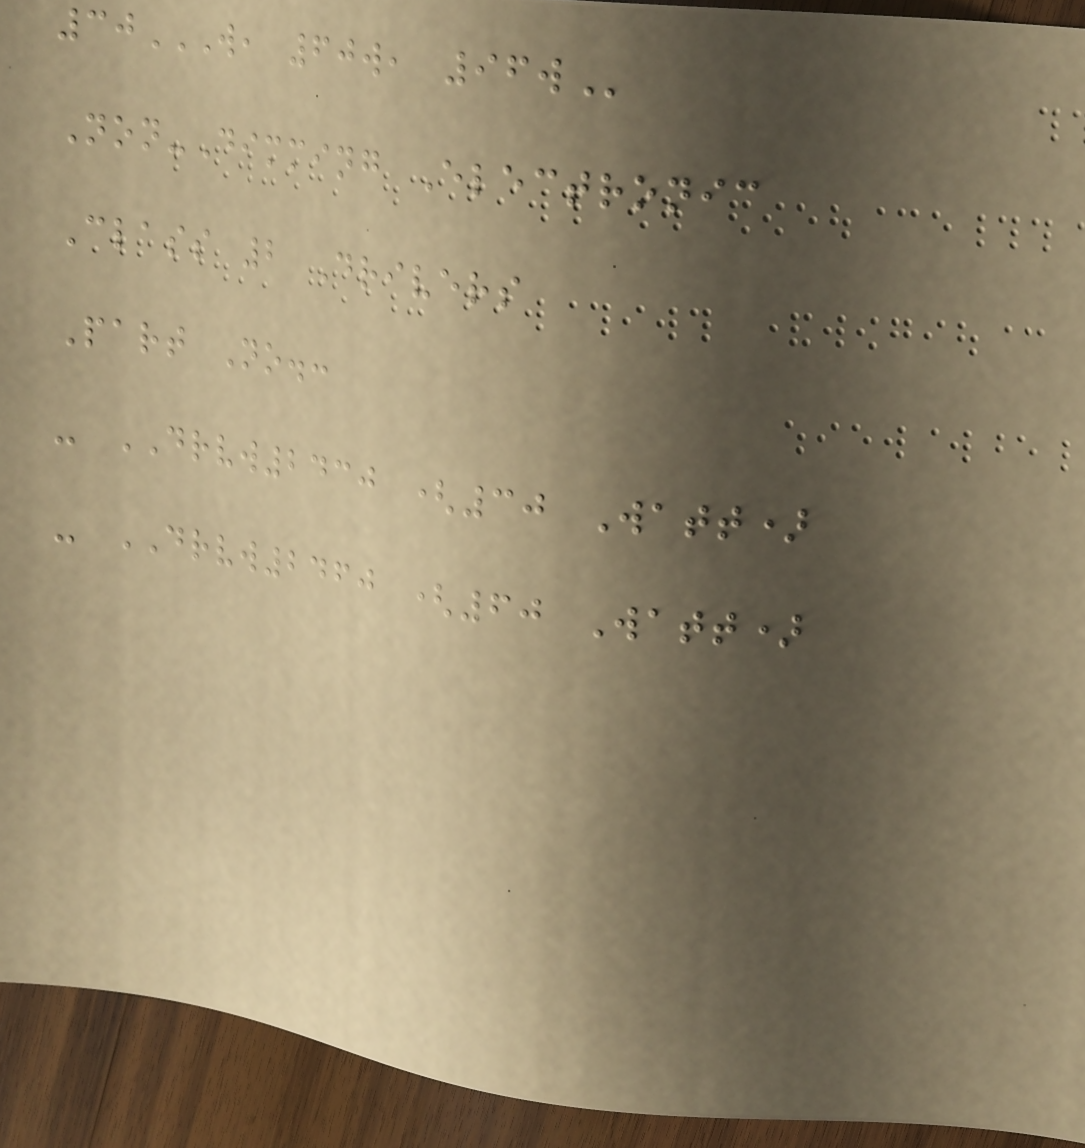30W, 60W, 96W
Non-Dimming Electronic
Class 2 Drivers
Part No.:
- DRVW2430 (30 Watt)
- DRVW2460 (60 Watt)
